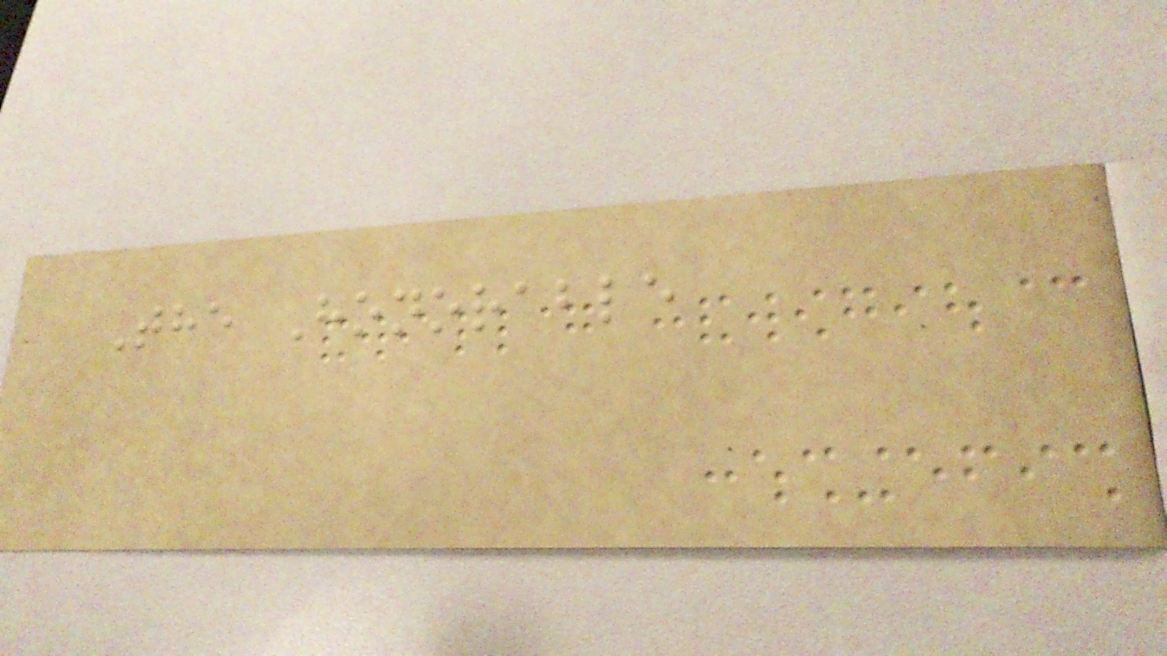The Honorable
